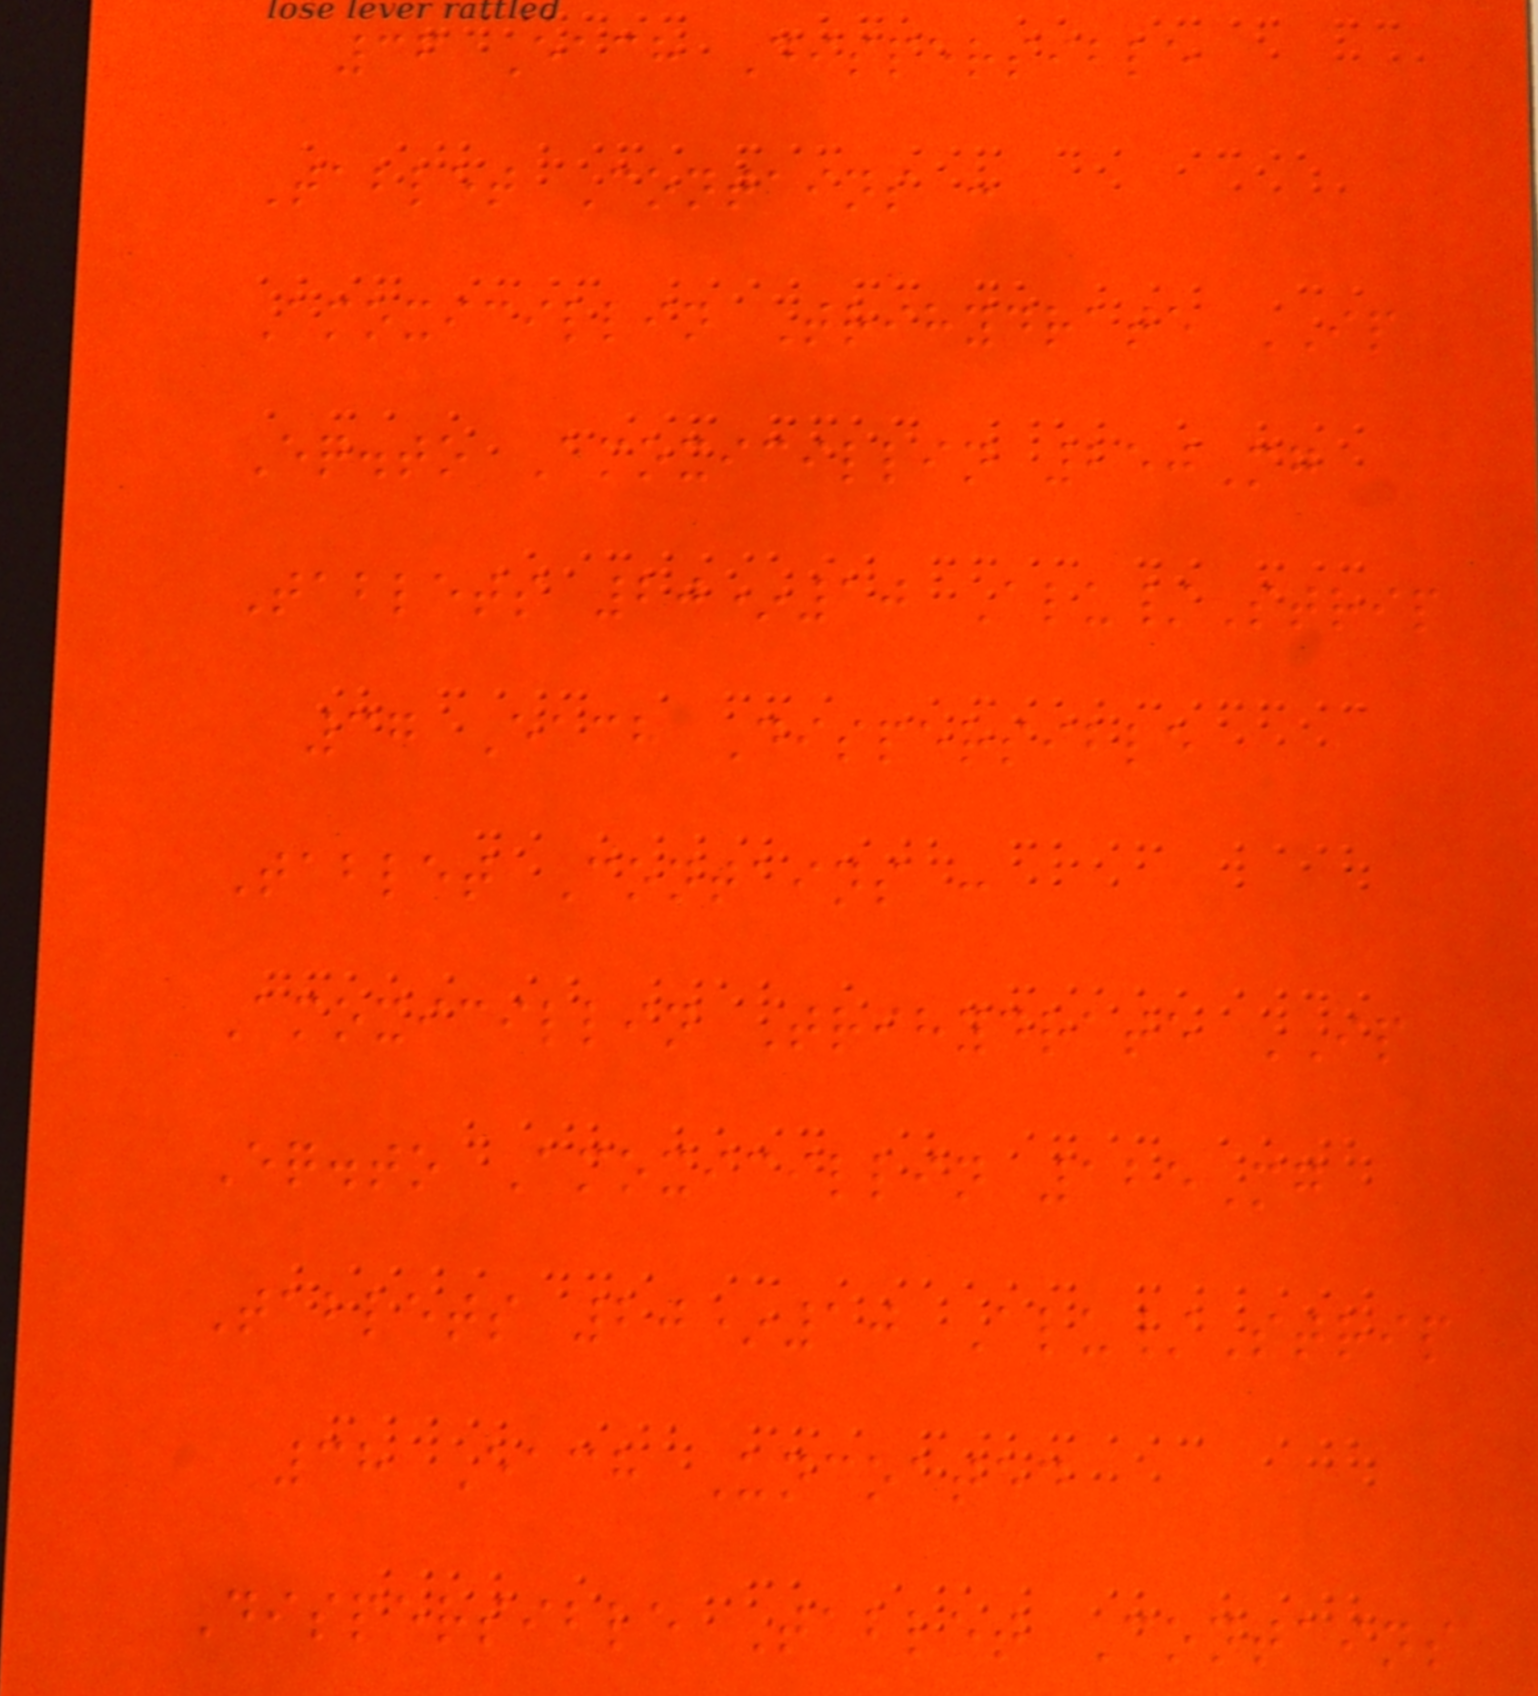36 Each Dispersible
Tablet Contains :
Amoxicillin Trihydrate IP
Eq.to Amoxicillin 250Mg
Tablets 20*10 Alu/Strip
37 Each Dispersible
Tablet Contains :
Amoxicillin Trihydrate IP
Eq.to Amoxicillin 125Mg
Tablets 20*10 Alu/Strip
38 Each Uncoated
Dispersible Tablet Contains
